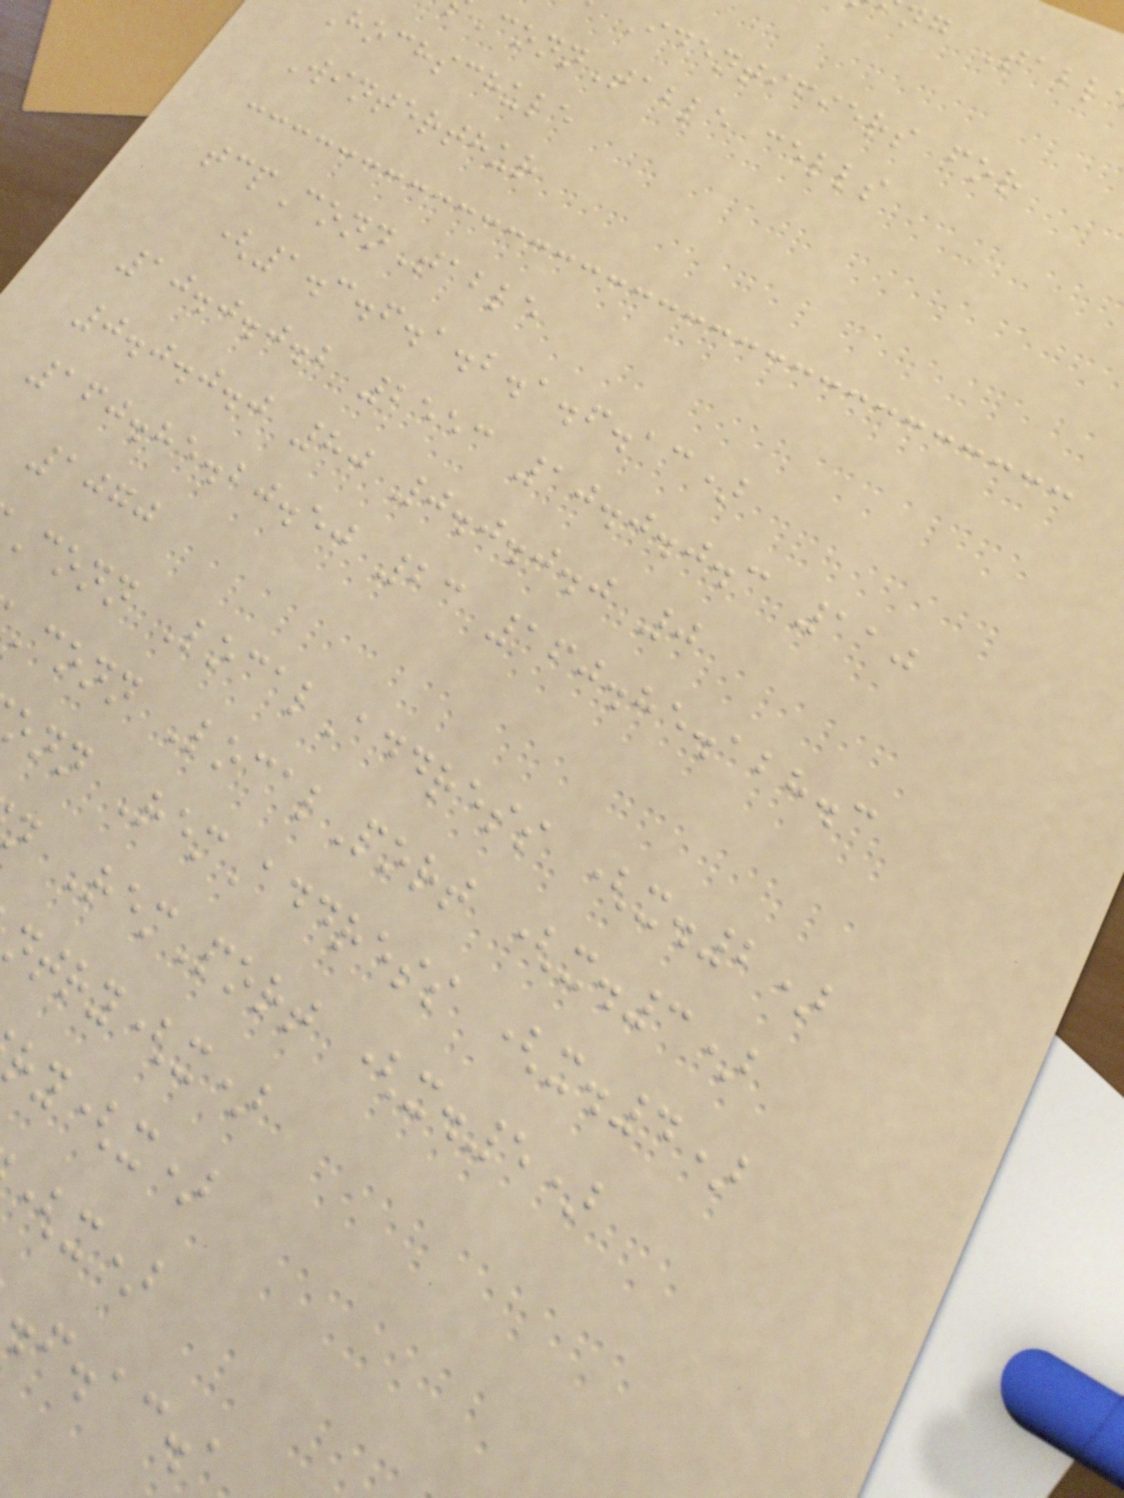ng Tabl
Identifiers for
ConnTable cells
hochschule
Winterthur
tcpConnTable
(1.3.6.1.2.1.6.13)
10.0.0.2 2553 10.0.0.3 110
0.0.0.0 80 0.0.0.0 0
160.85.20.50 23 160.85.128.3
1070
Conn LocalAddress (x.2)
Conn LocalPort (x.3)
onn RemAddress (x.4)
n RemPort (x.5)
ntry(x)
ry(x)
(x)
f.ac.a
